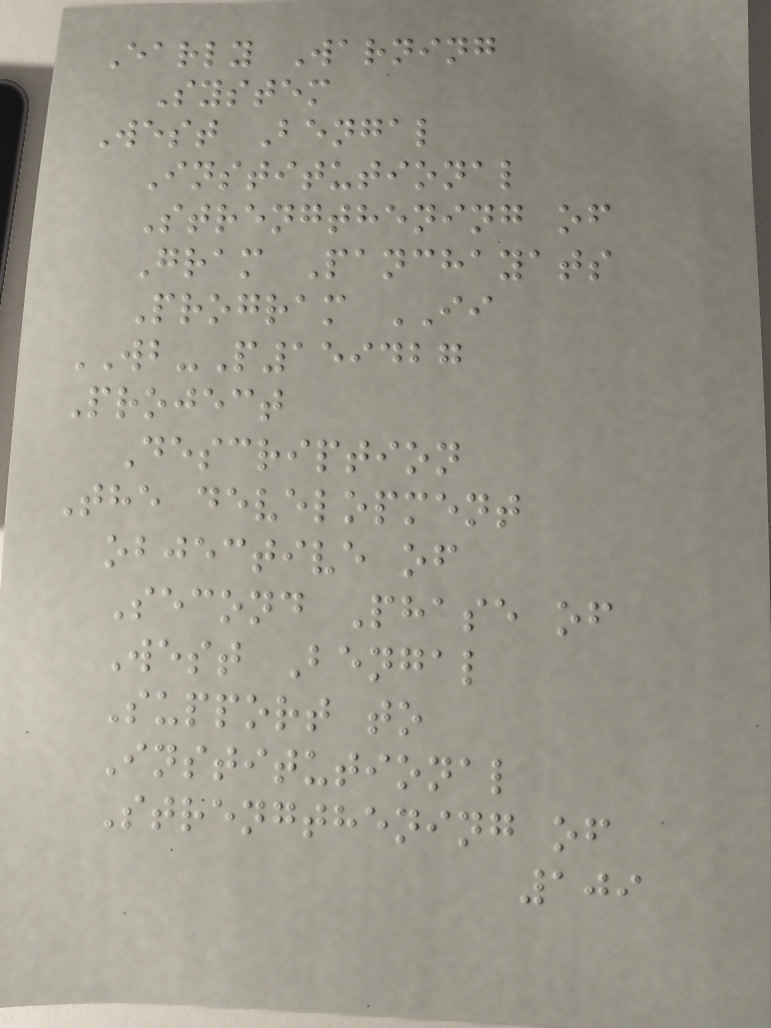Early Warning
System
West Bengal
Institutional
Strengthening of
Gram Panchayats
Program II
WB-P159427
Project
Description
The development
objective of
Second Phase of
West Bengal
Support to
Institutional
Strengthening of
109
